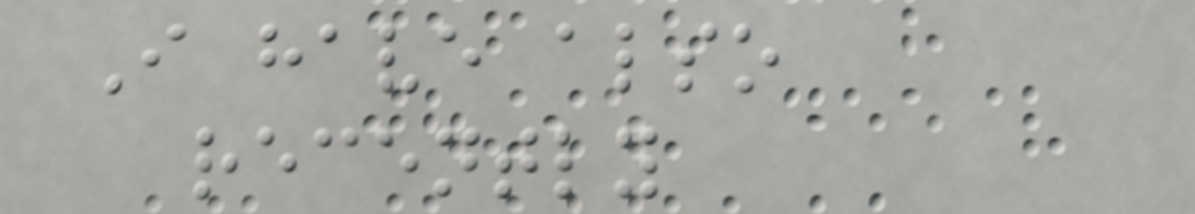I have also
recently
